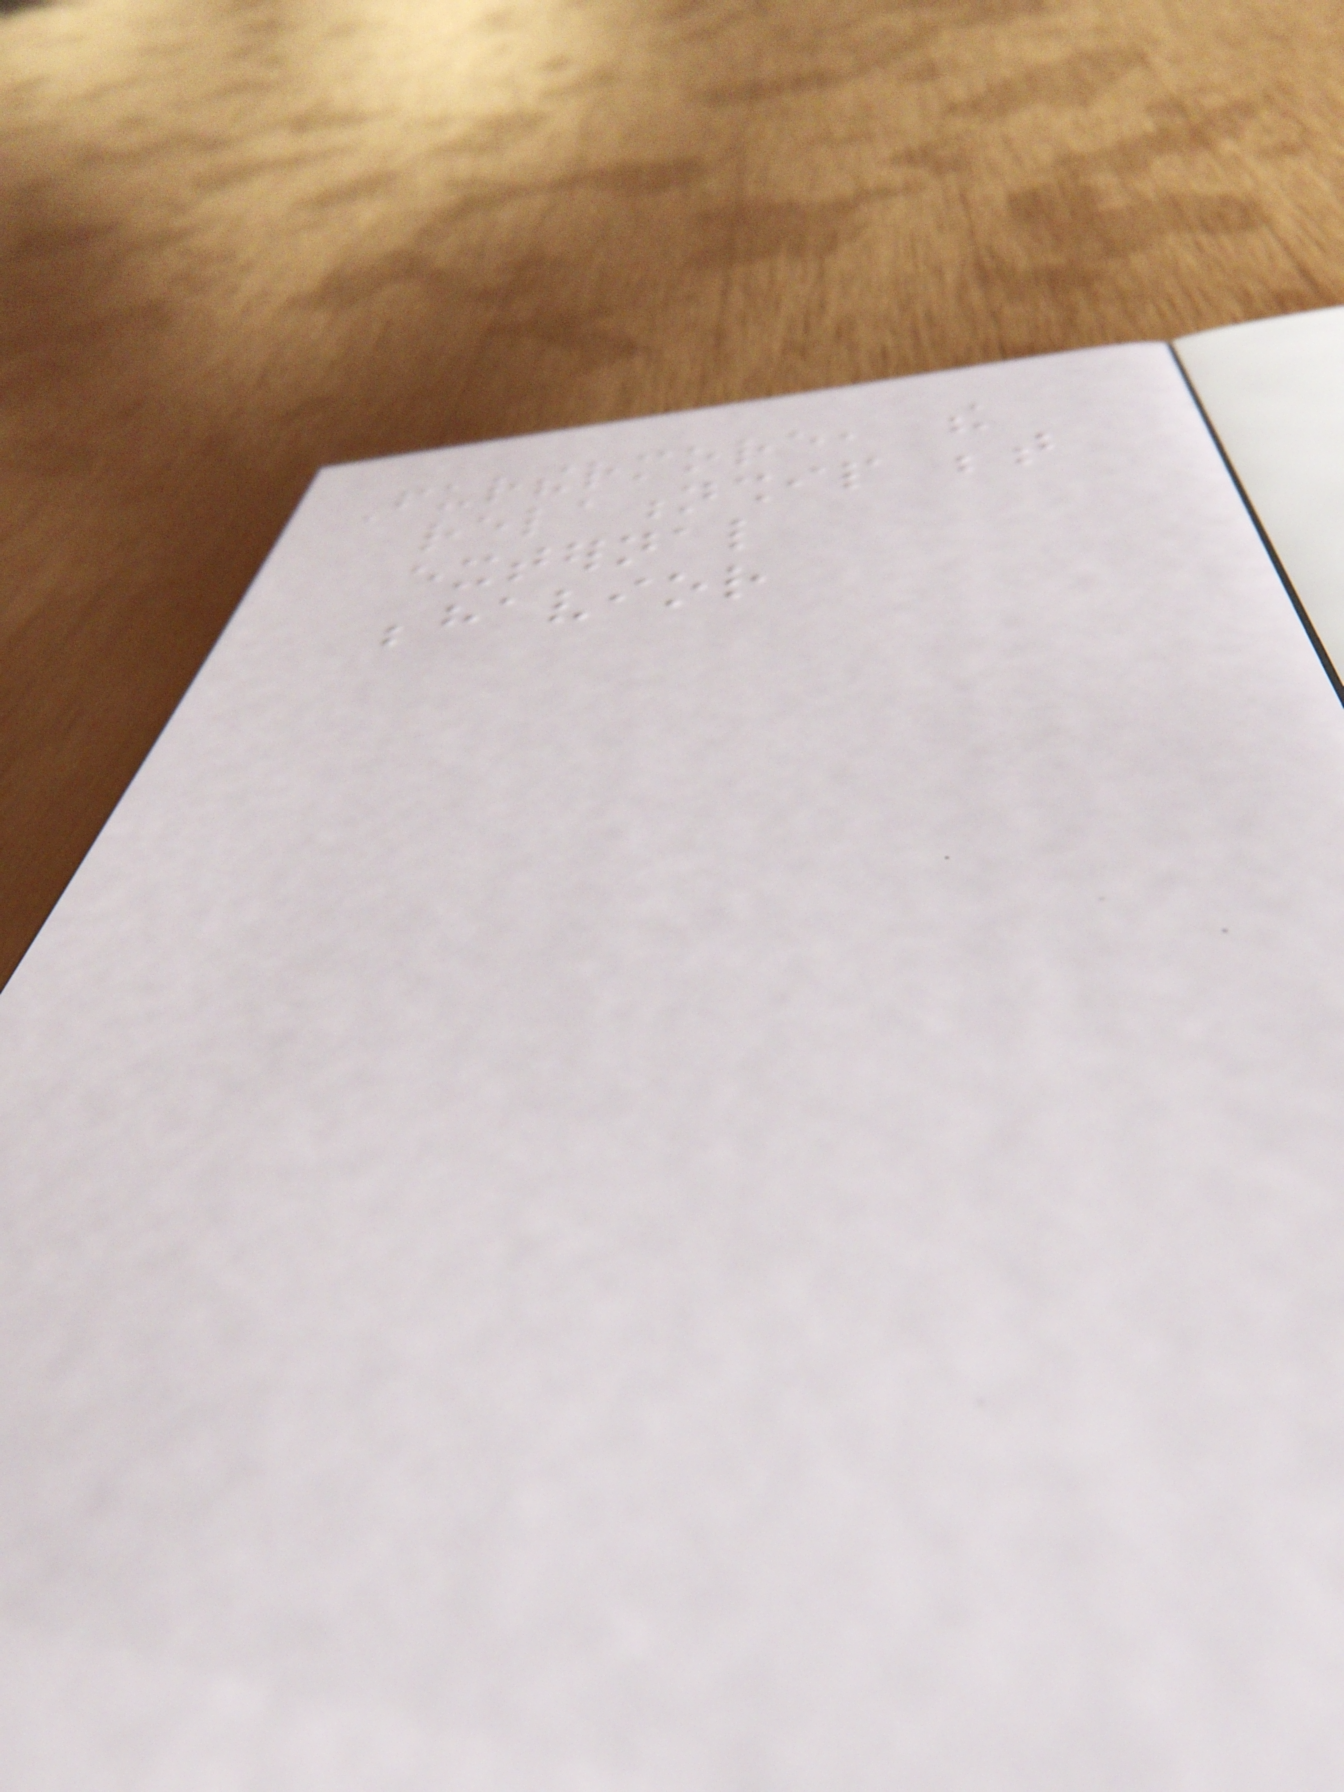Furthermore, the
relationship between
external
behavior
